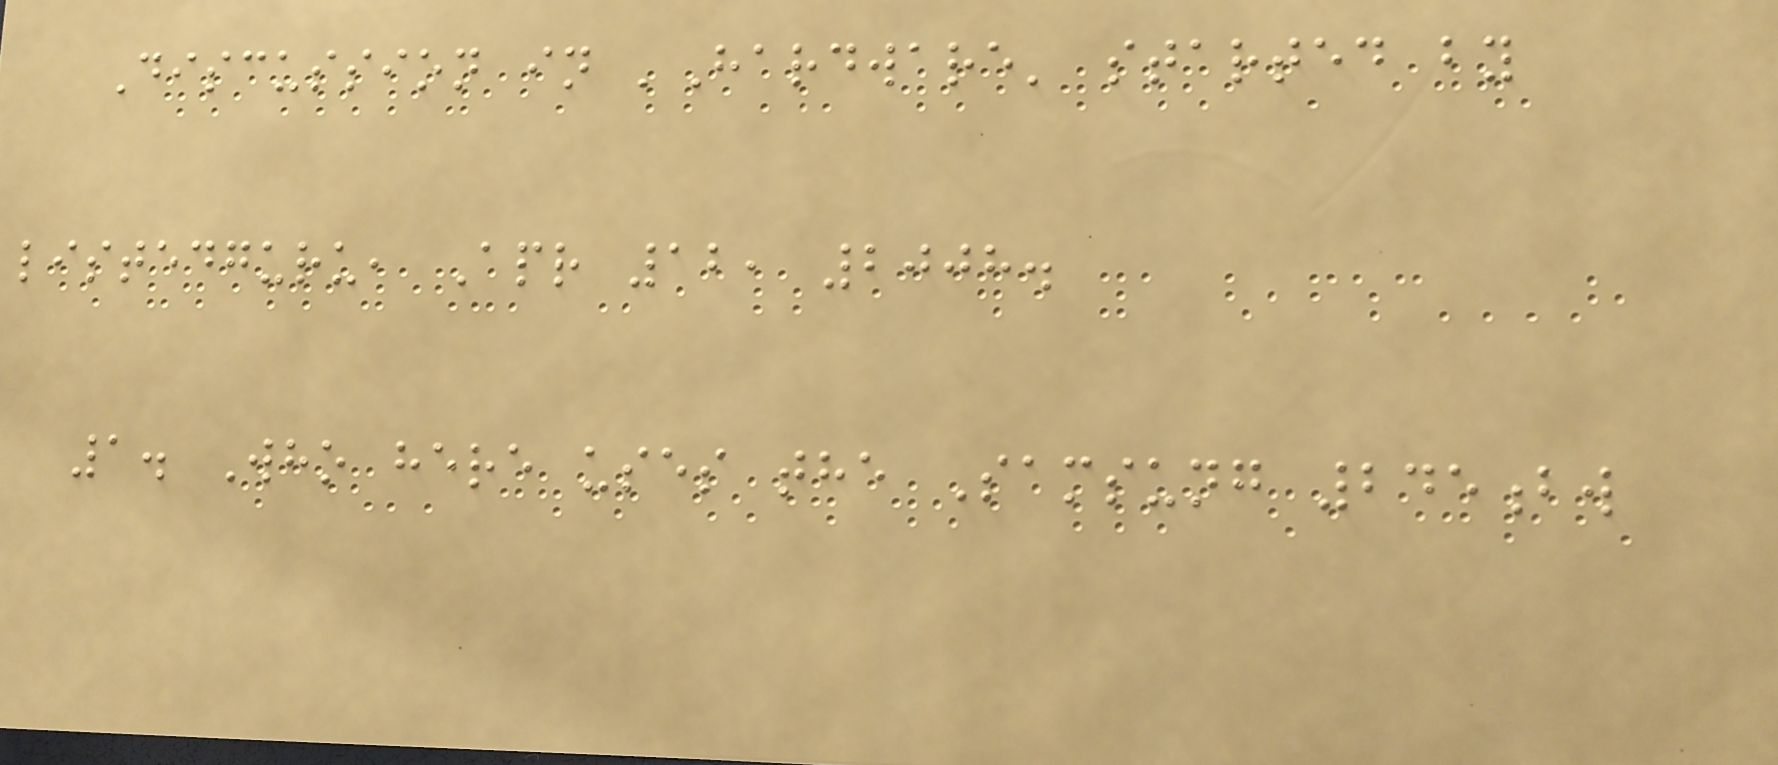Discussion in 'Hardware' started by
listedguru, Apr 12, 2008.
1. Who here uses the Samsung 245bw
